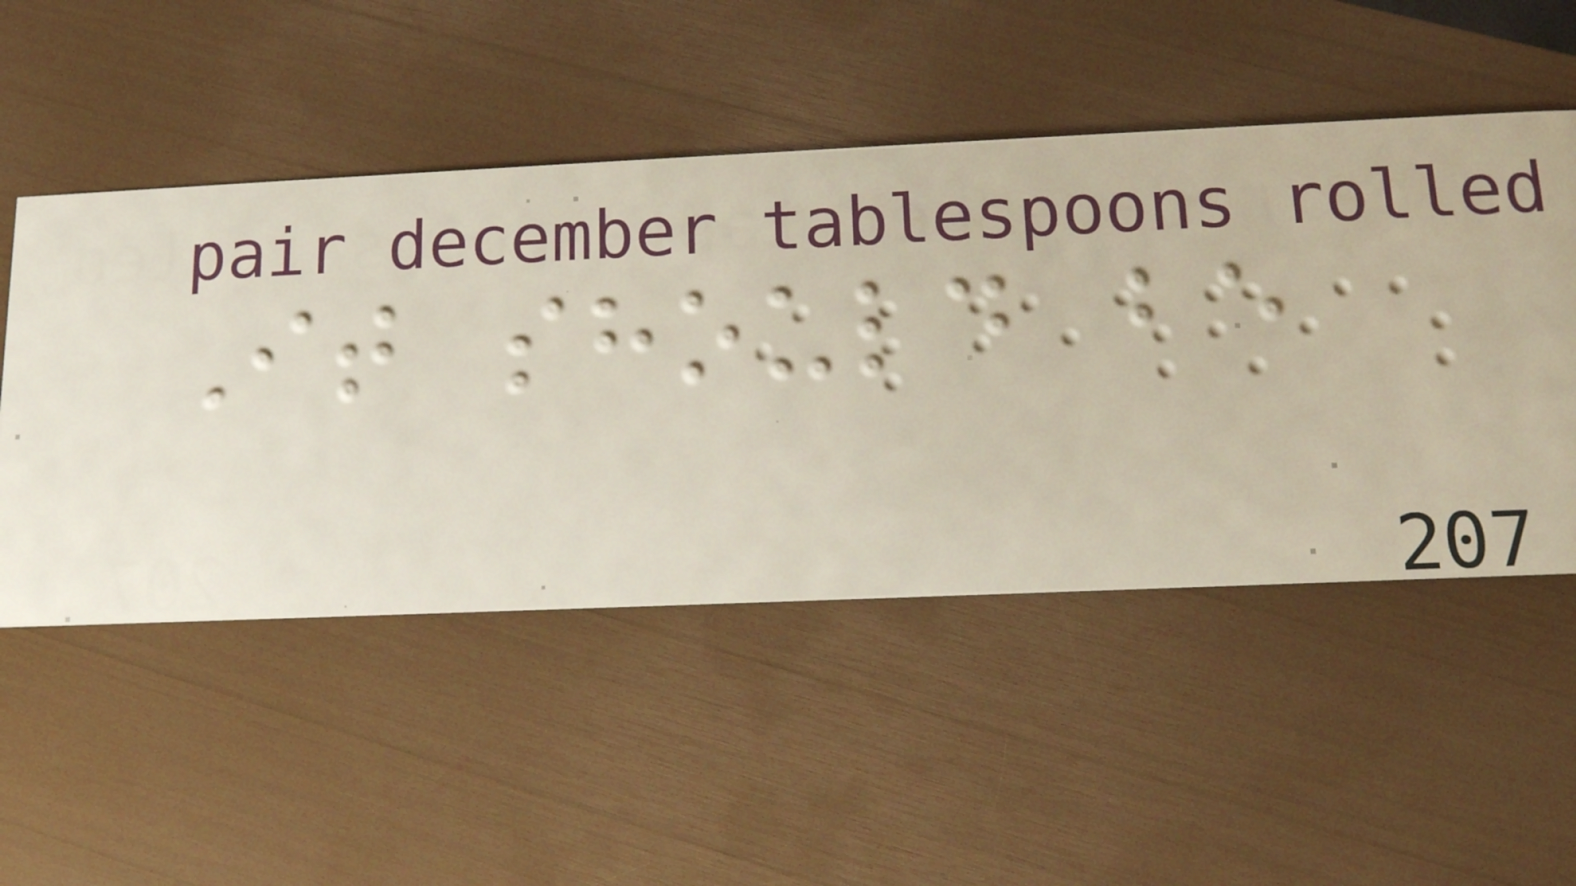It should be
